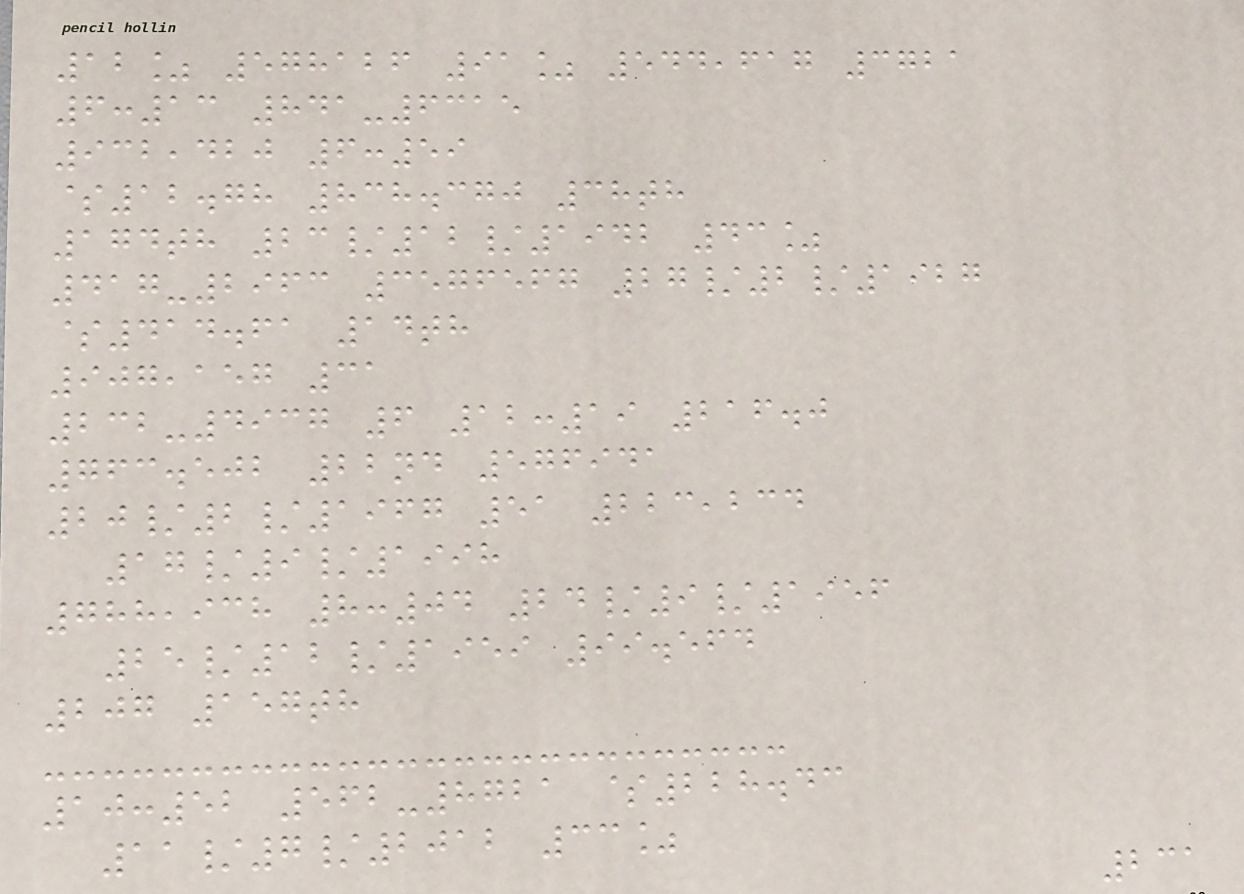12% 578126 91% 544,617 3721
6:13 841-6315
932,420 6:59
$12.78 838.370 38th
174th 23/12/1942 43%
417-2963 3576567 27/2/1927
$414.61 14th
907,157 31
232-4937 6 12:19 216.0
763.502 22nd 576941
20/2/1967 51 223,234
17/9/1998
788,938 8:04 24/9/1956
25/12/1959 99.564
207 157th
10:52 562-8721 $228.43
11/7/2012 33%
231
